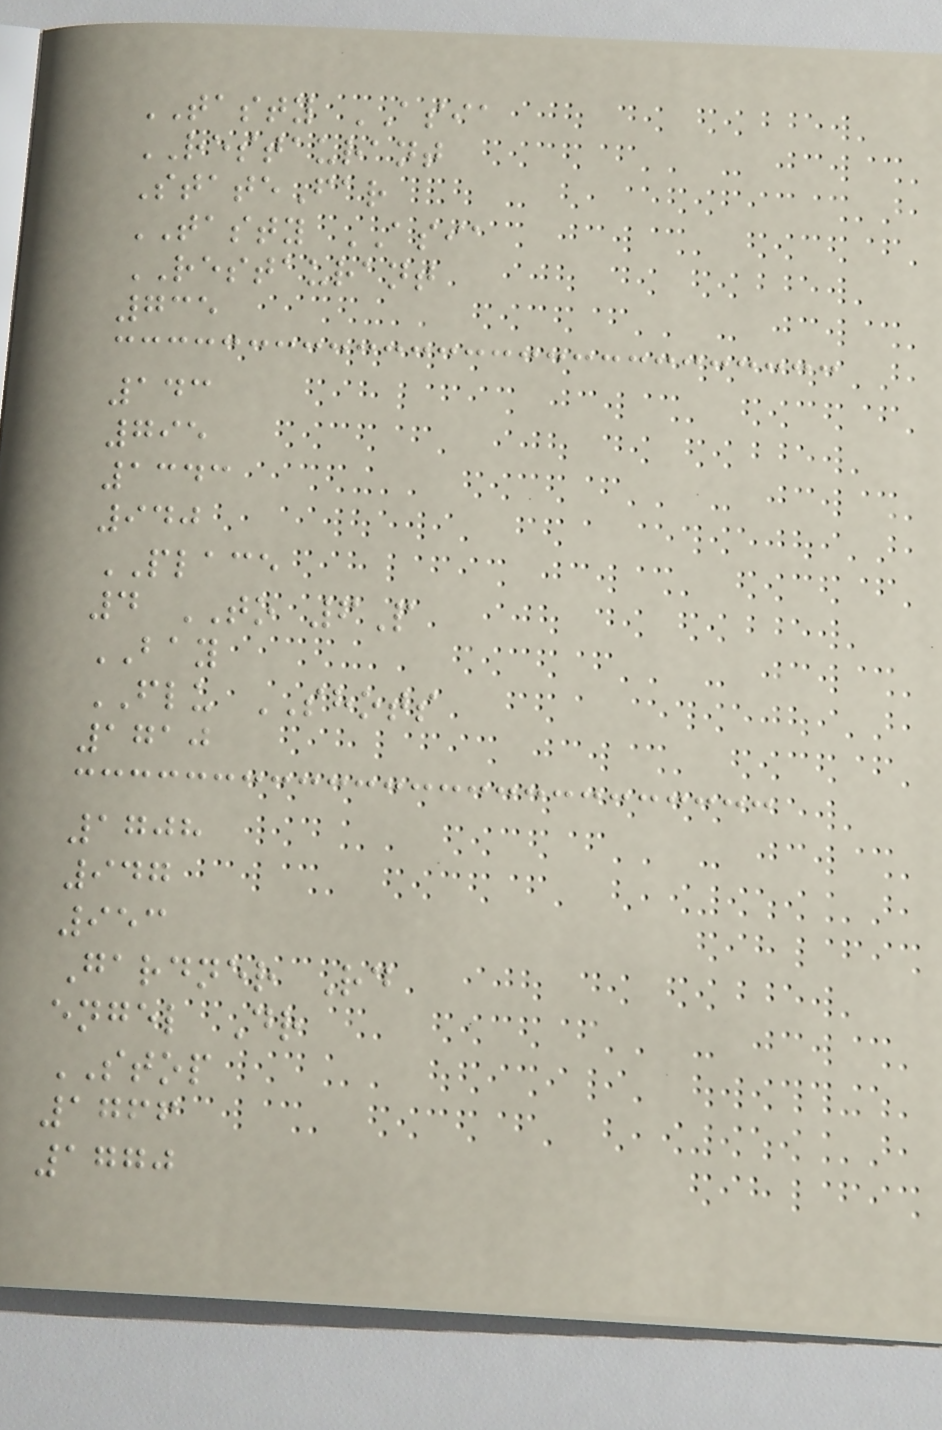TASTY ASIA
RESTAURANT
StateFar
TASTY ASIA
RESTAURANT
735
143
795
1343
940
PLACE
4 TO 6P
BAY
FLU SHOTS
1710
1708
947
953
Gardner Rd
engel Dr
STOP
1766
1770
